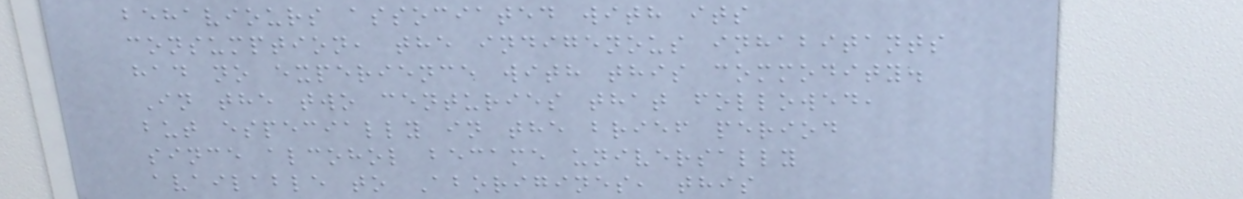behaviours associated with its
consumption, the indigenous inhabitants
had no experience with this commodity.
In the two centuries that followed,
but especially in the brief period
since alcohol became universally
available to Aborigines, this
